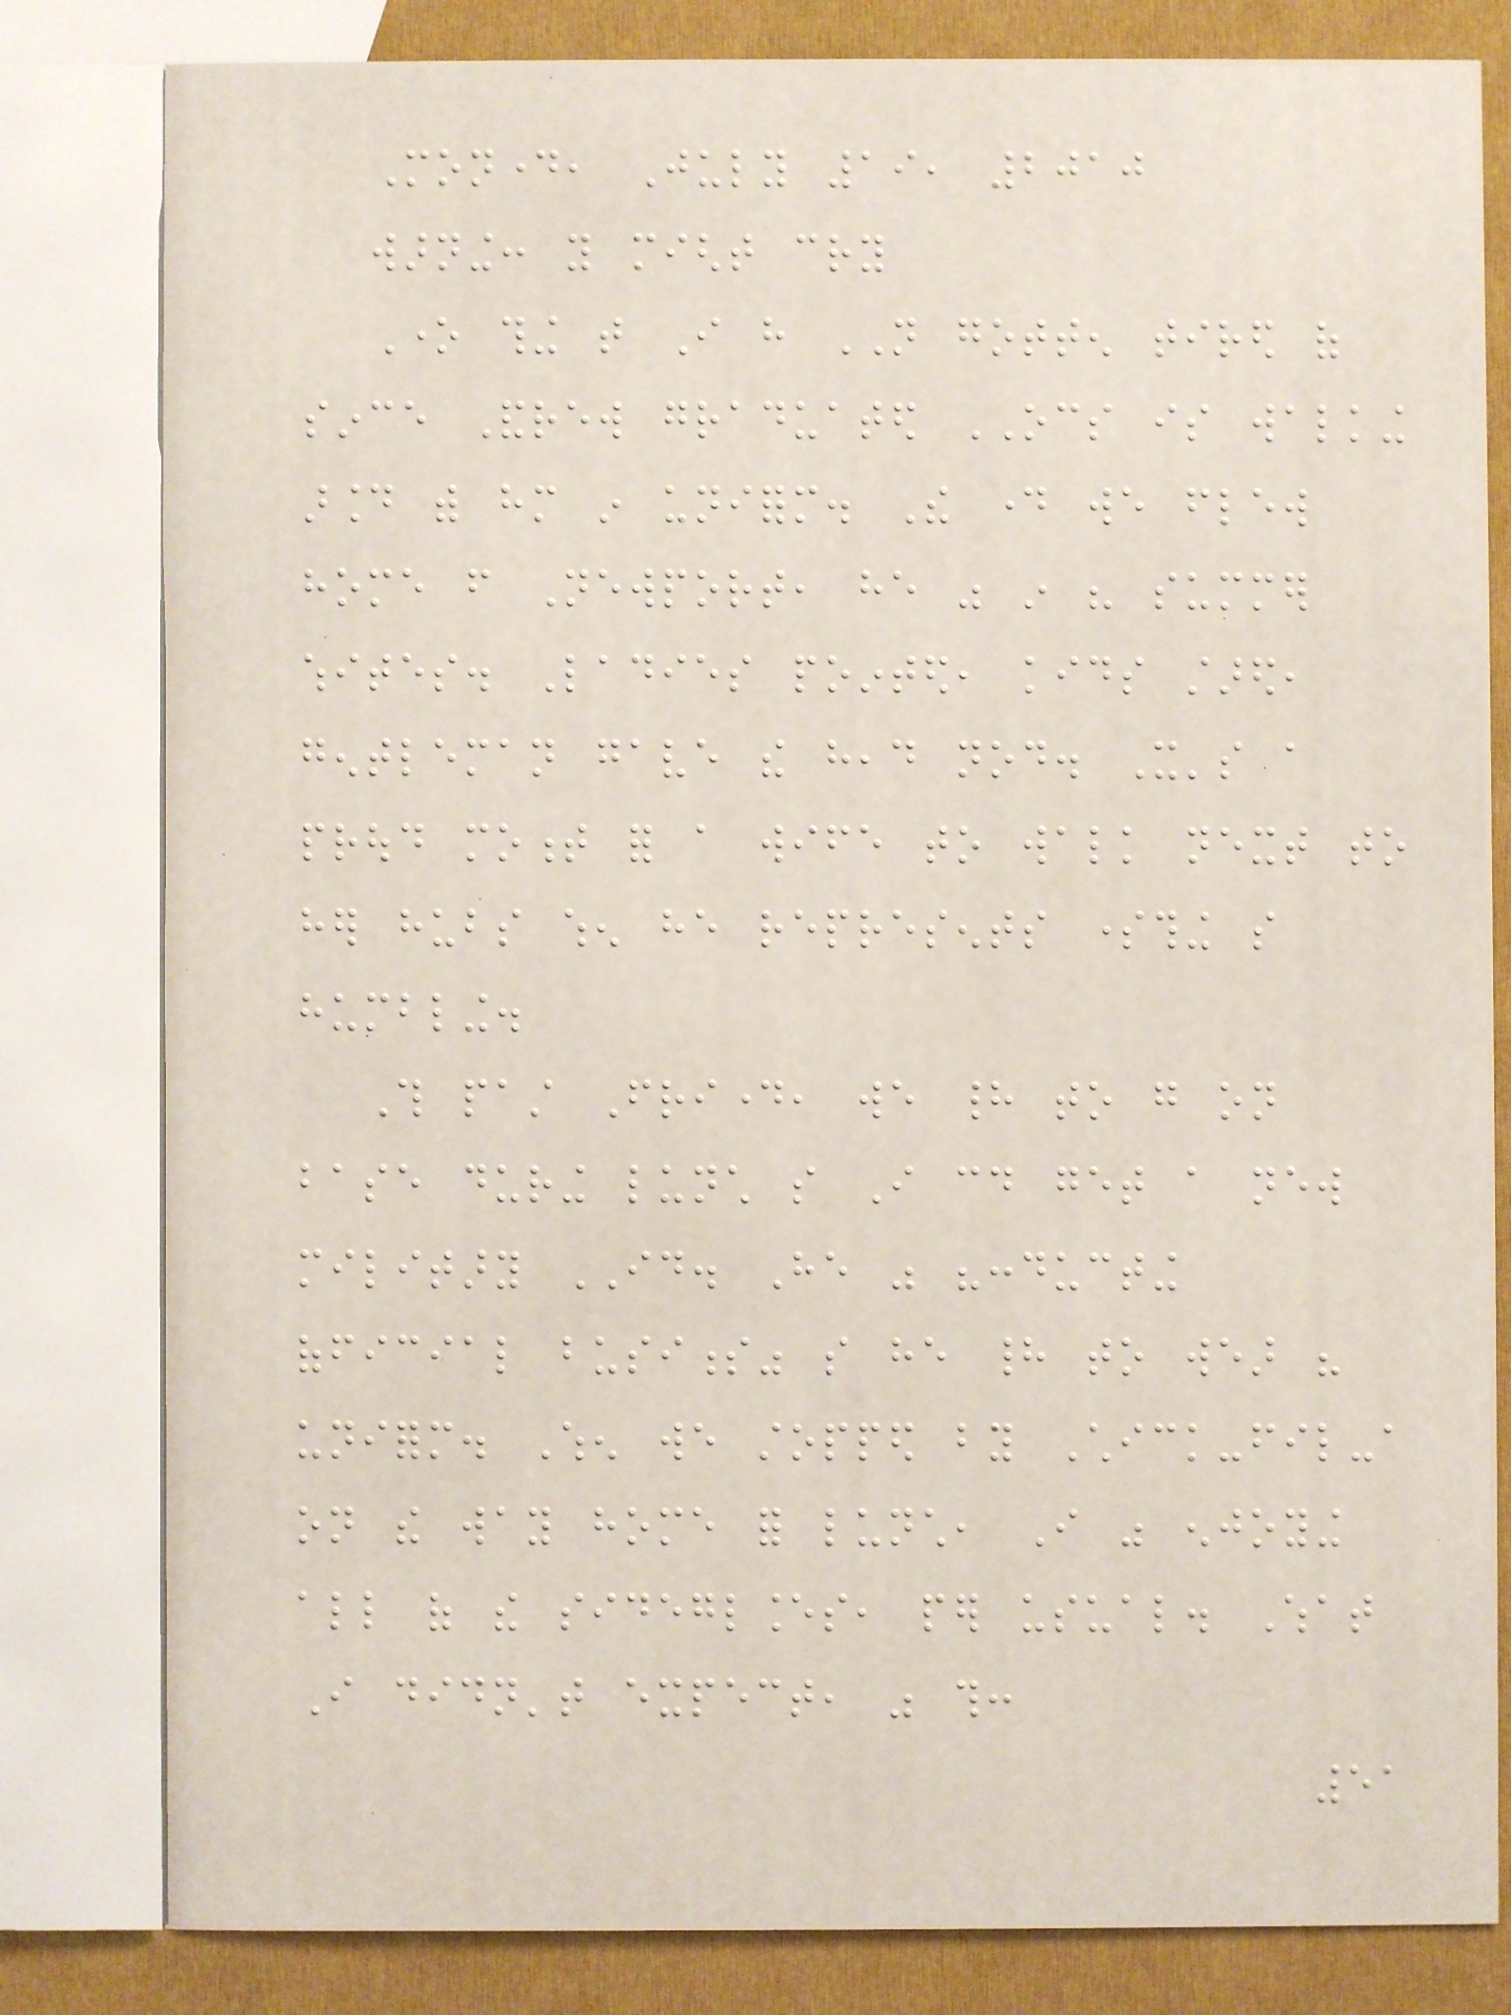Monday, July 19, 2010
warning: you might cry
One thing that I have NOT gotten tired of
since Andrew graduated OCS is walking
around with him in uniform. The day we flew
home from Newport, he was in his summer
whites. Ladies pointed, kids stared,
gentleman gave the head nod. It's a
proud moment for a wife to walk next to
her hubs when he represents something so
humbling.
This past Friday, we had to go on
base during lunch so I could get a new
military ID. He was "conducting
official business" so he had to wear his
uniform. When we stopped by Chick-fil-a
on the way home for lunch, I was enjoying
all of the sideglances, per usual. What
I didn't expect, was this:
51
